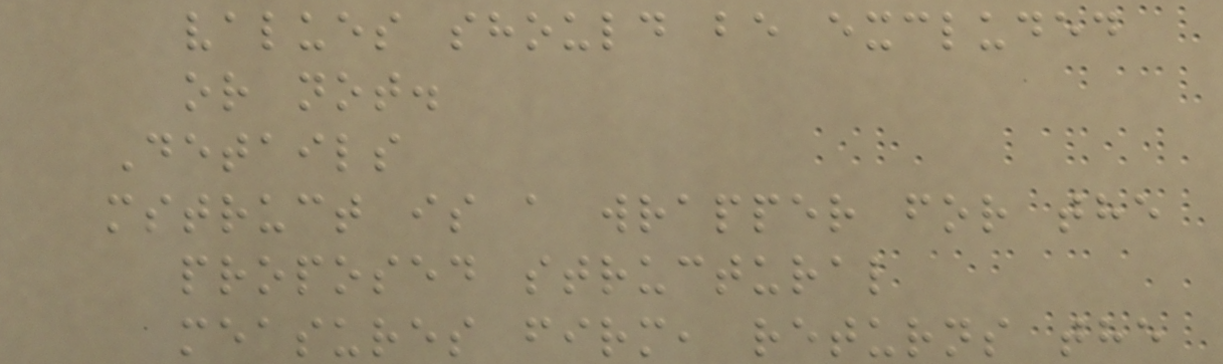values should be excluded
or not.
Details
mstruct is a wrapper for the
proposed structural
measures firm, returns the
